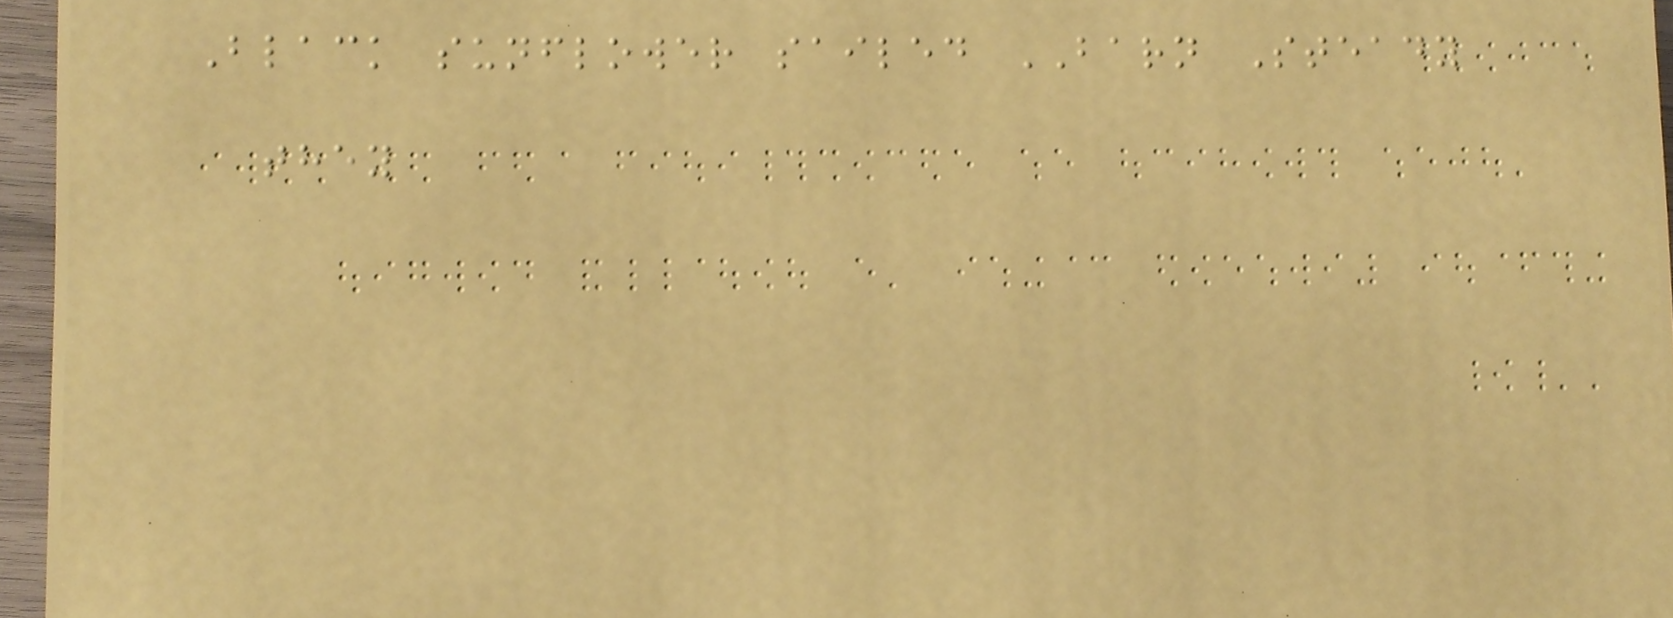Black sunflower sailed BARN Steady
they
